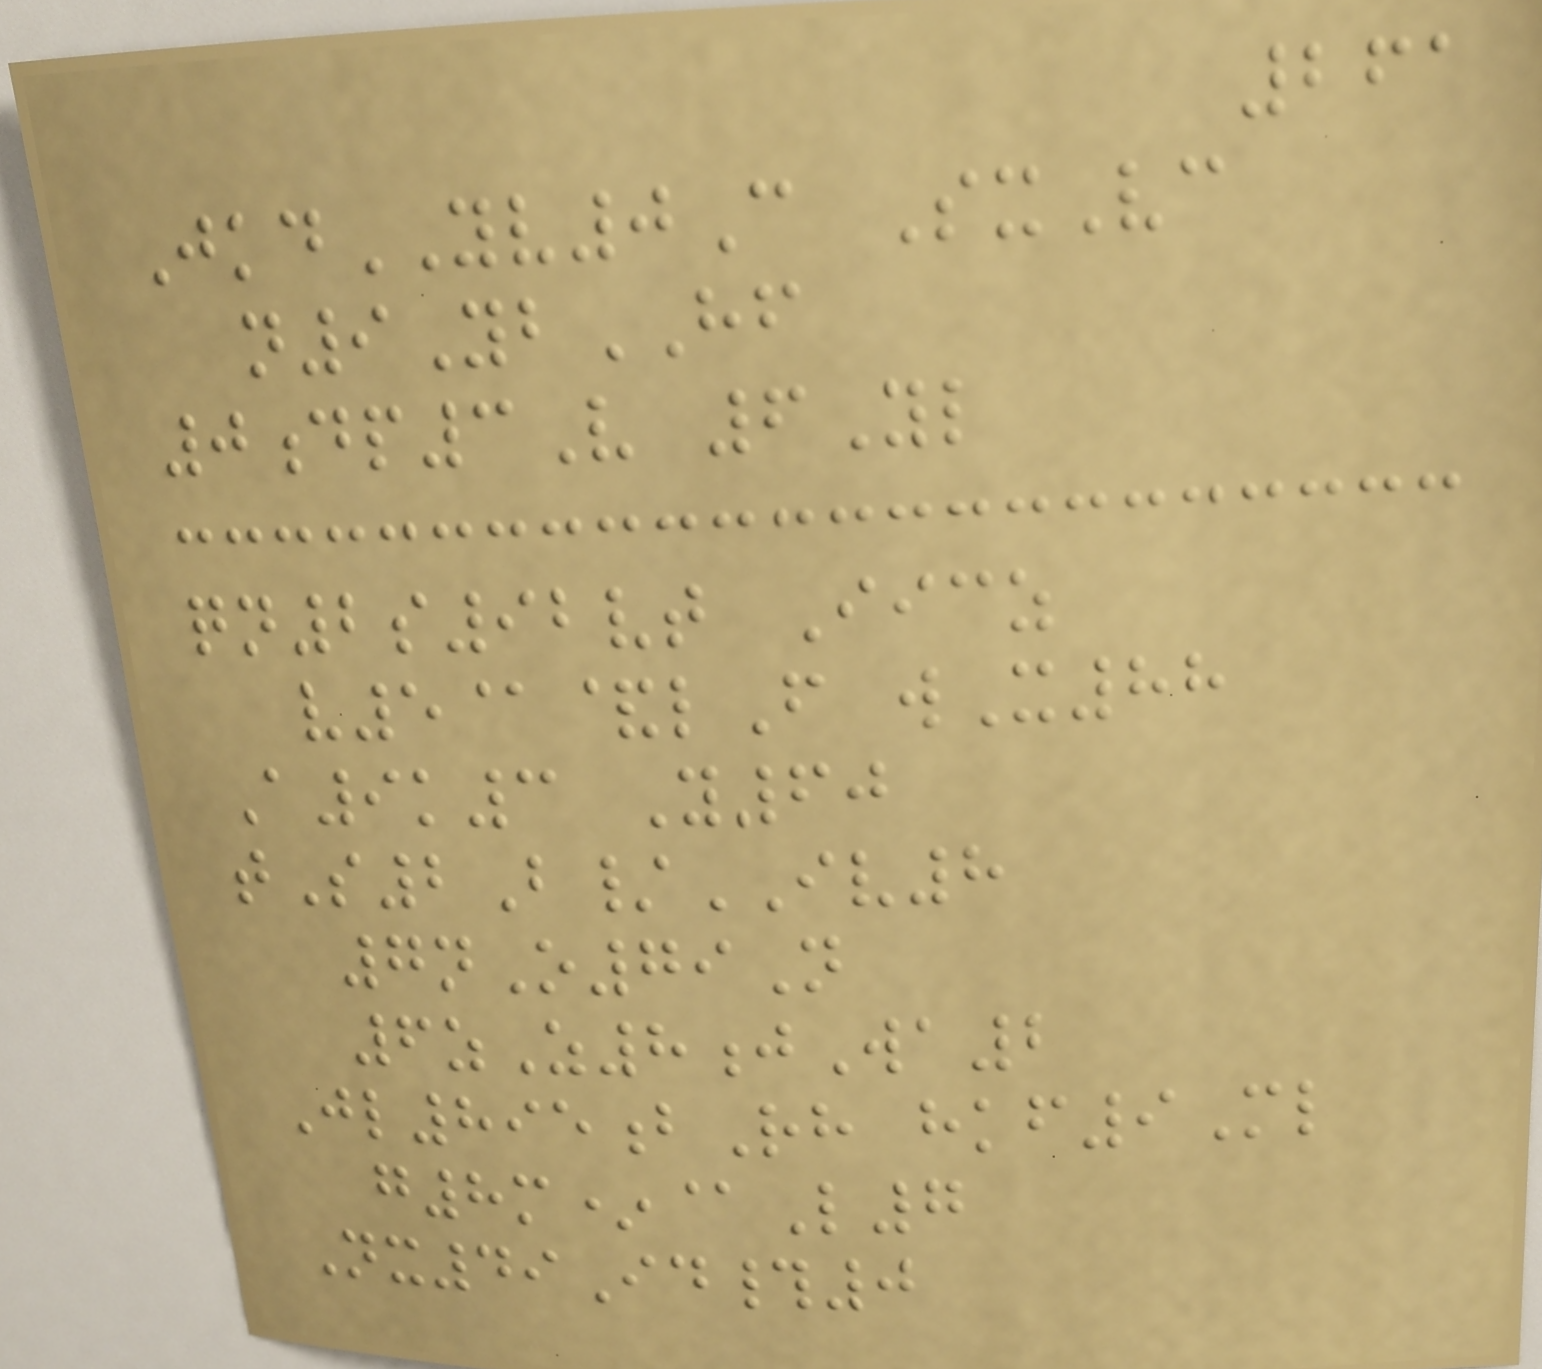261
JkdYV0C SxVc
n9YbHF
0dp3V 6Yl
qn2s92vt Iicz
v5@&lF wX88
A9k3 Y60
tS2B/IV8
7nO79N
6zZ8jWa2
Jl895bRh hkf9Ml
g8m*@L7
Nx49Id#0
